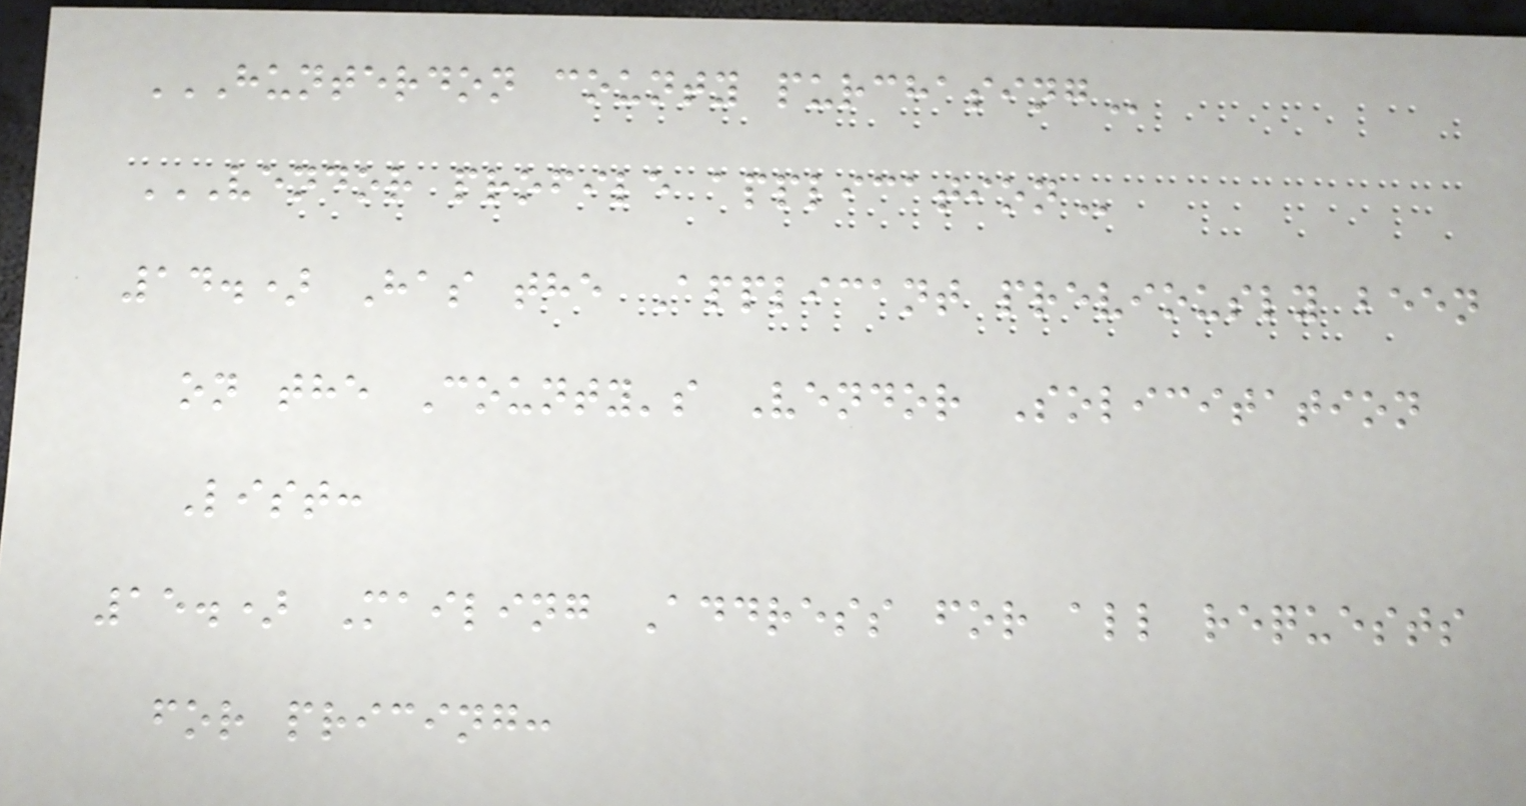HUNTERDON COUNTY PURCHASING
VENDOR PROFILE APPLICATION
14.) Has the Applicant previously been
on the County's Vendor Solicitation
List:
15.) Mailing Address for all requests
for pricing:
